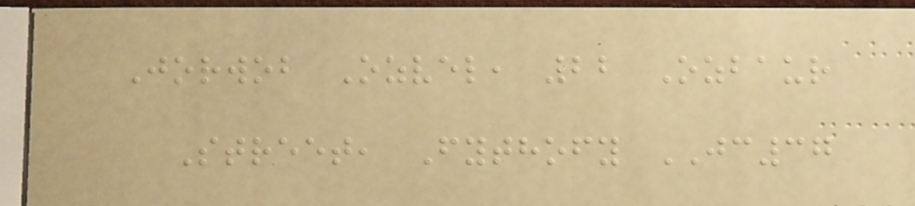Jorwob Ozvel, 22 Ozbaur
Street, Fythofy JC37
